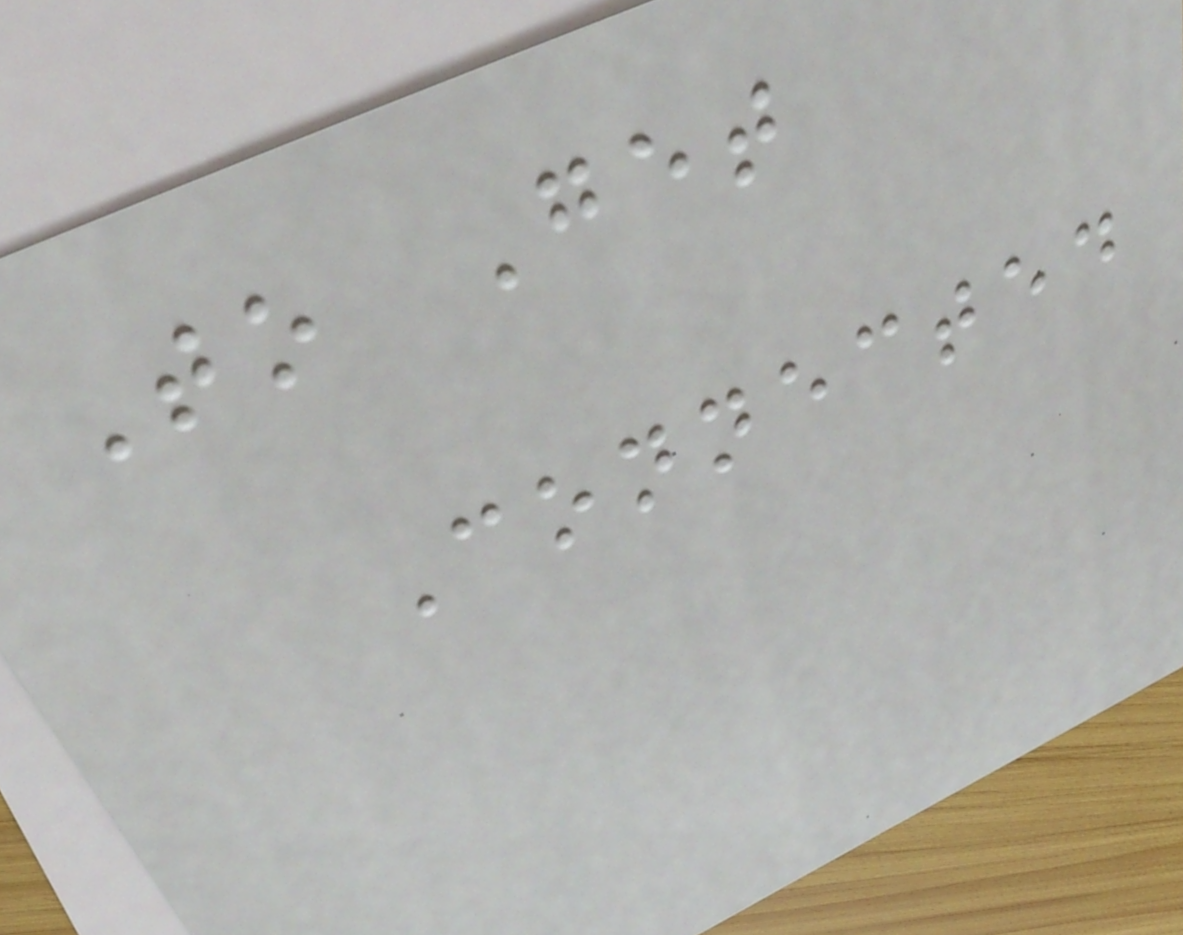To Get
Connected
